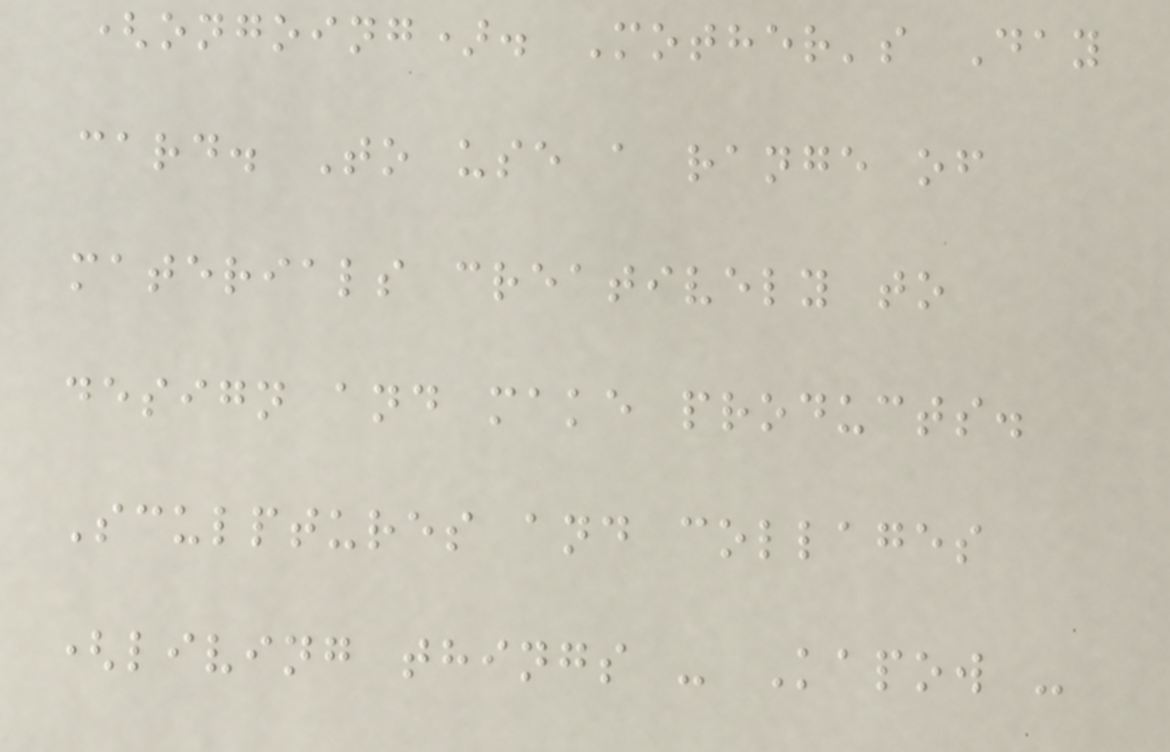(ongoing). Mother's Day
card. To use a range of
materials creatively to
design and make products.
Sculptures and collages
(living things - Kapow -
